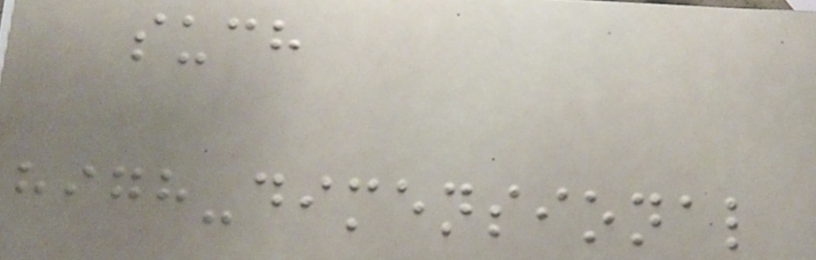such
high-dimensional
